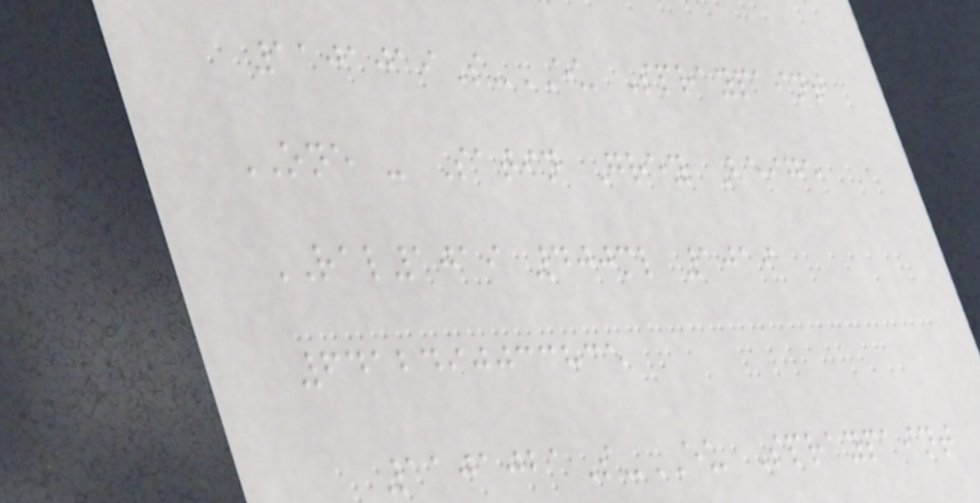1101019S-EU Spraypaint
ONE - Satin Grey Beige
RAL1019 400ml 1019
6412490033835
1101021S-EU Spraypaint
